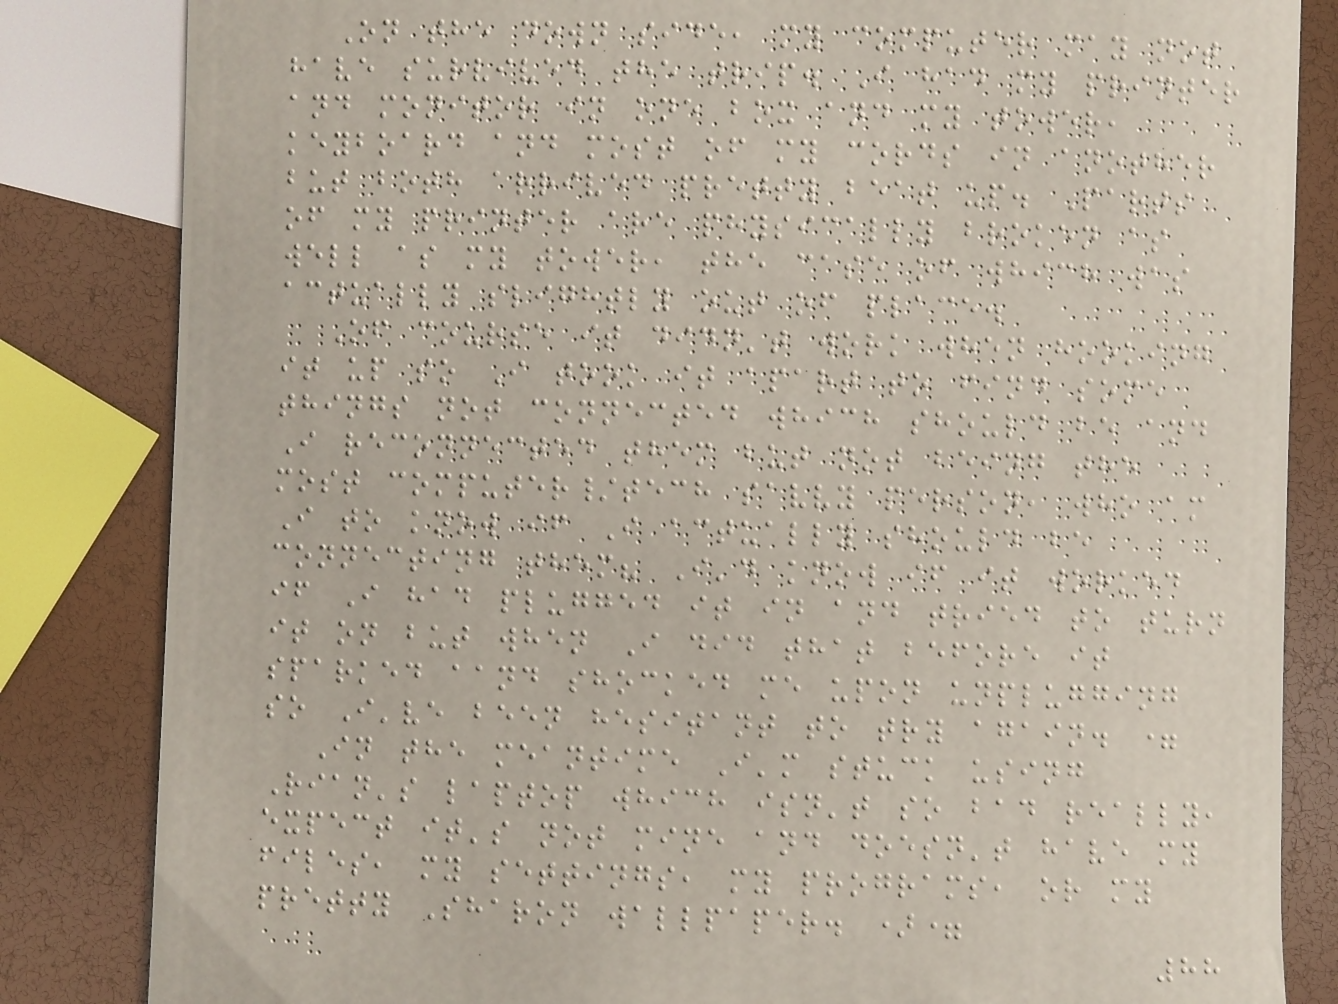On the down side, my computer may not
have survived the trip. I had my printer
and monitor in one box and my tower,
keyboard and most of my cords in another
but both arrived pretty beat up. Parts
of my printer are physically broken as
well as my tower, the case of which was
actually slightly out of place.
Of course it didn't work when hooking
it up so I took it apart to find some
things not connected which should be and
I reconnected them but not being the
most computer/tech savvy person, who am
I to know if I actually should be
connecting them? I'd know if it worked
if I had plugged it in and tried to turn
it on but when I did that before it
sparked aand shocked me upon unplugging
so I've been hesitant to try again. =
In the meantime I'm stuck using
Rian's laptop which isn't so bad really,
expect it's not mine and doesn't have my
files, my settings, my programs, or my
pretty Sharon wallpaper. )=
88
